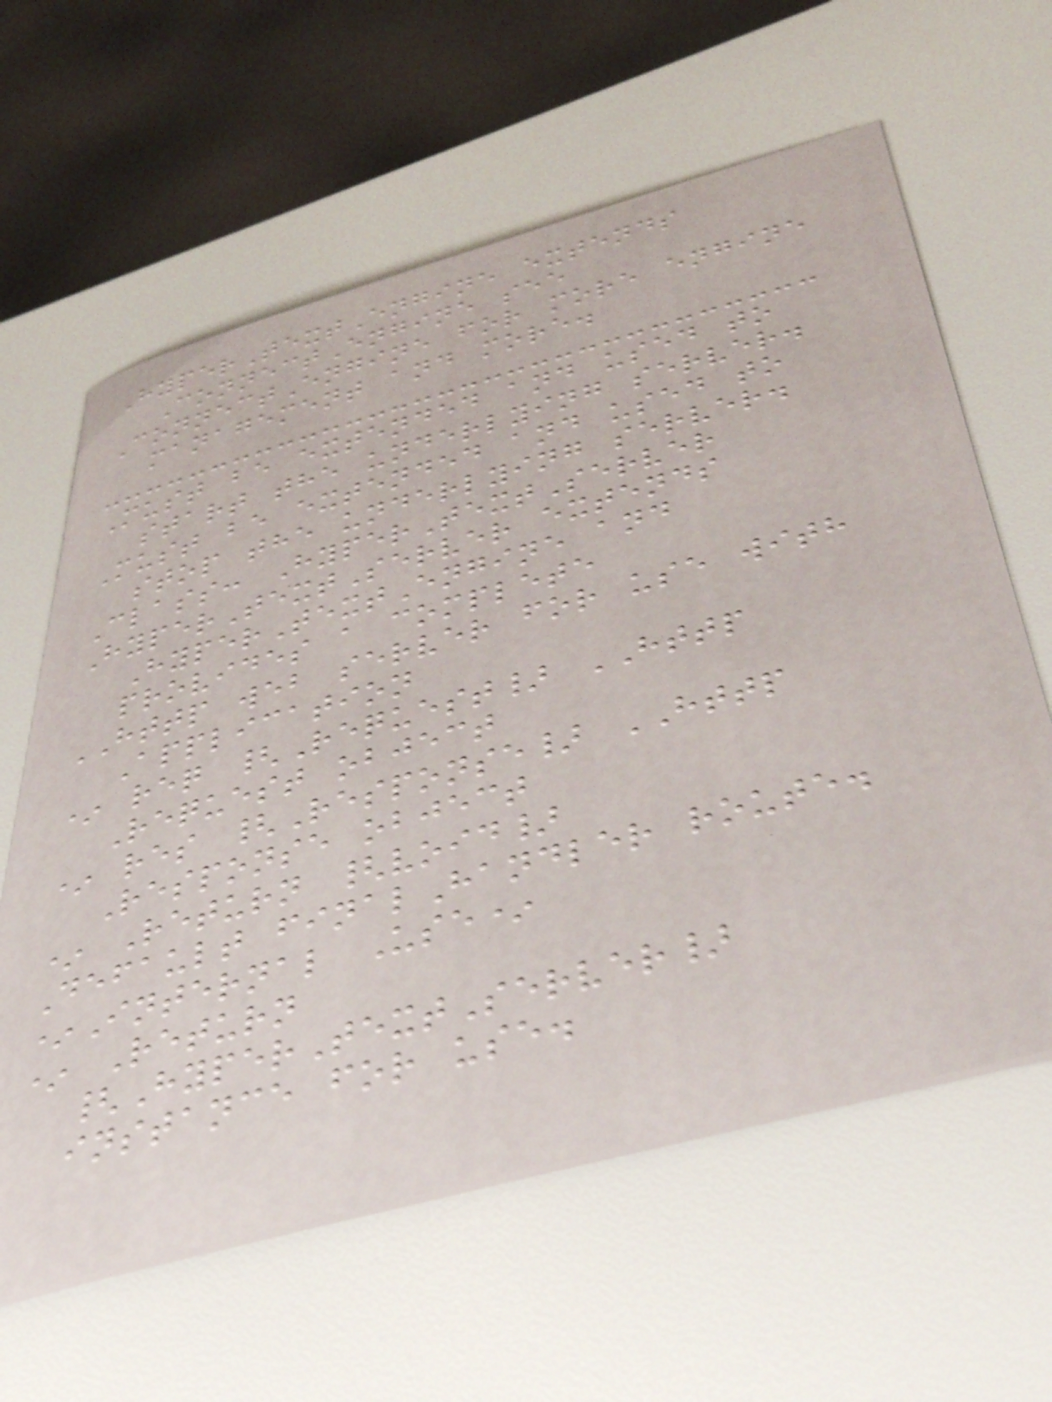HyperTextEngine extends
ConnectEngine see
ConnectEngine for more engine
management and more.
Must be extended and used to
start the underlying server.
Must be extended and used to
stop the underlying server.
Class: HyperTextServer
HyperTextServer extends
HyperTextEngine and
provides a complete
HTTP web server for use with
Application
* req {Request} HTTP
Request object
* res {Response} HTTP
Response object
* Return {void}
Default finalHandler route.
*Internal Use*
* Return
{HyperTextServer}
instance for use.
